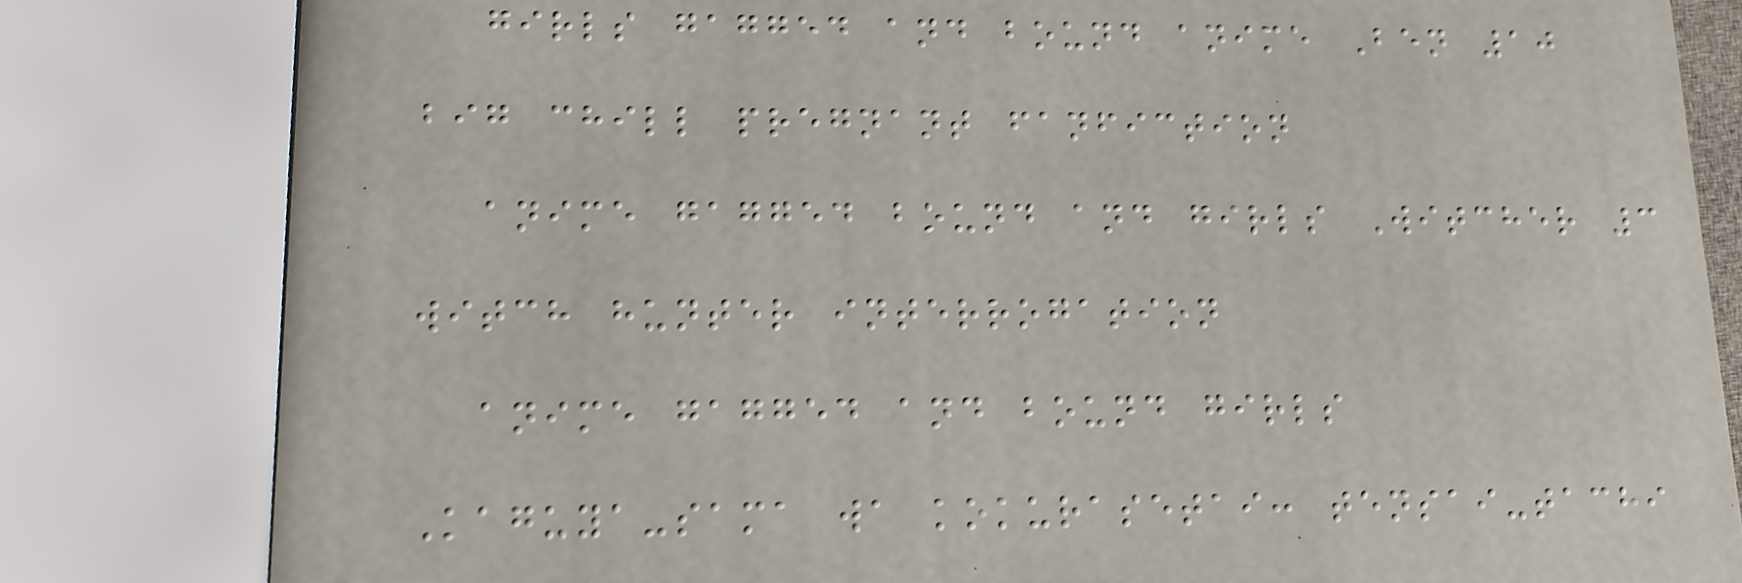girls gagged and bound anime Ben 10
big chill pregnant fanfiction
anime gagged bound and girls Witcher 3
witch hunter interrogation
anime gagged and bound girls
Kaguya-sama wa kokurasetai: tensai-tachi
